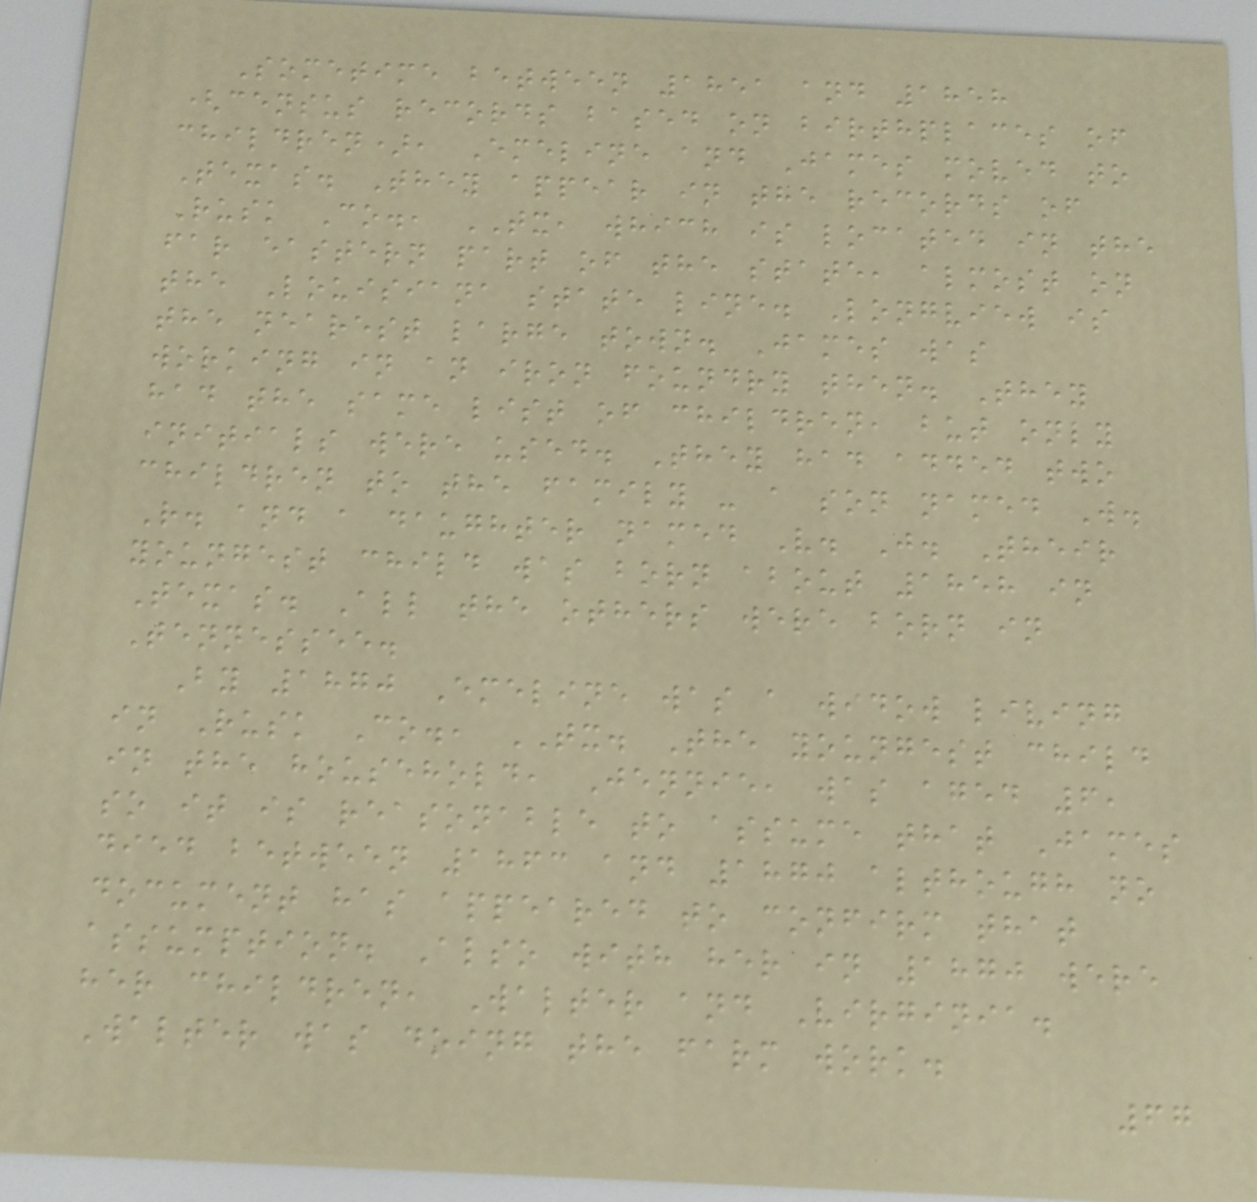Sometime between 1851 and 1858
(census records based on birthplaces of
children), Emeline and James moved to
Texas. They appear in the records of
Rusk Co., TX, which is located in the
far eastern part of the state, almost on
the Louisiana state line. Longview is
the nearest large town. James was
working in an iron foundry then. They
had the same list of children, but only
initials were used. They had added two
children to the family - a son named W.
R. and a daughter named V. J. Their
youngest child was born about 1858 in
Texas. All the others were born in
Tennessee.
By 1870 Emeline was a widow living
in Rusk Co., TX. The youngest child
in the household, Jennie, was aged 6,
so it is reasonable to assume that James
died between 1863 and 1870 although no
document has appeared to confirm that
assumption. Also with her in 1870 were
her children, Walter and Virginia.
Walter was doing the farm work.
67
